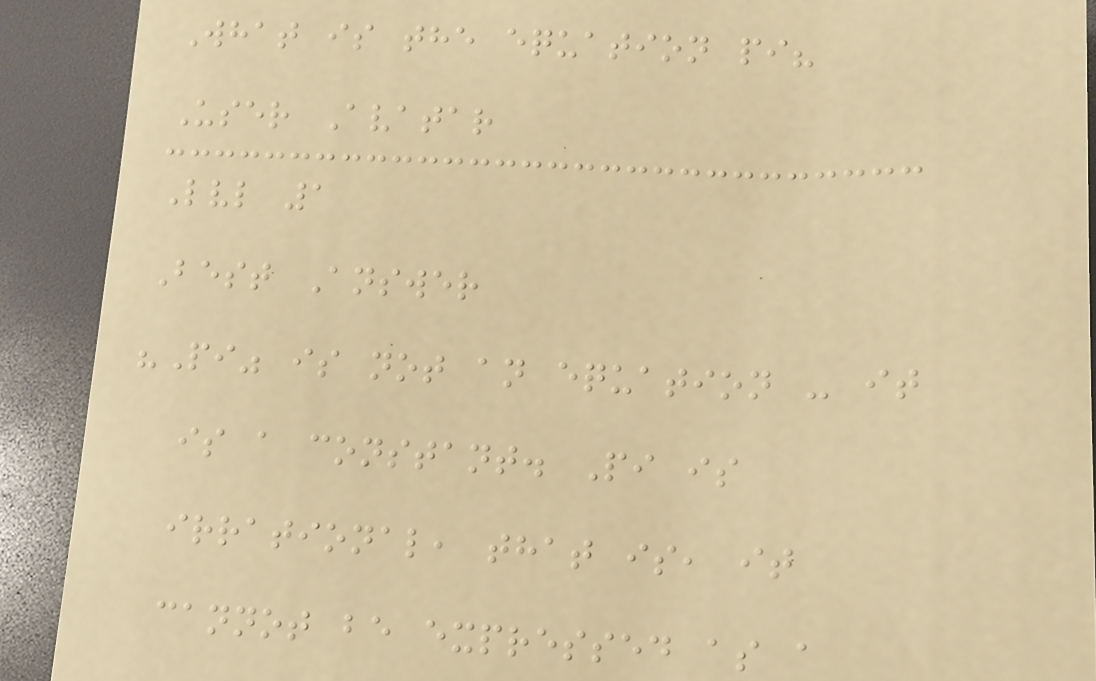What is the equation pi?
User Avatar
Lvl 1
Best Answer
"Pi" is not an equation - it
is a constant. Pi is
irrational, that is, it
cannot be expressed as a
